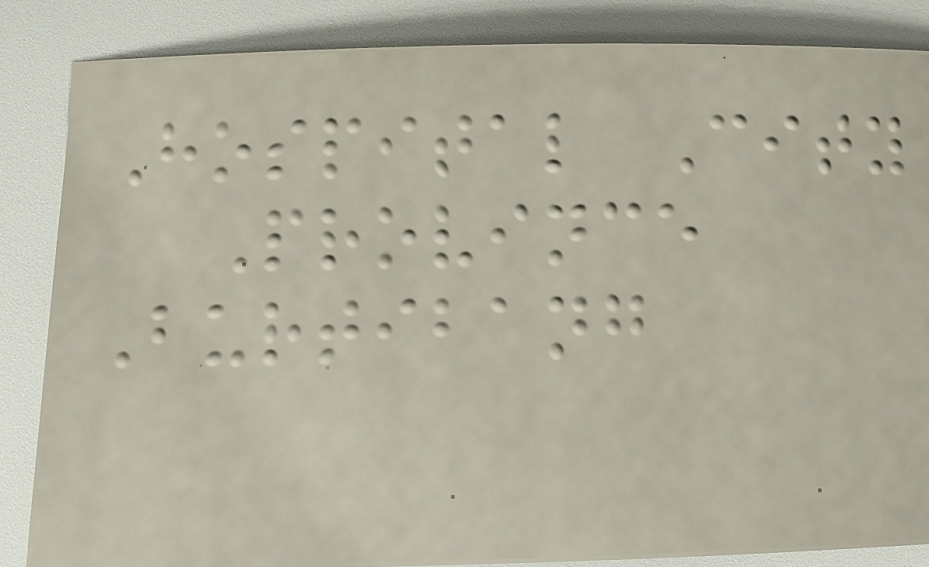Hospital City
Province
Burtibang
